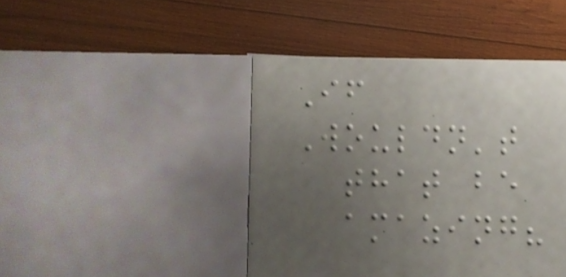If
Wouldn't
that be
amazing?
